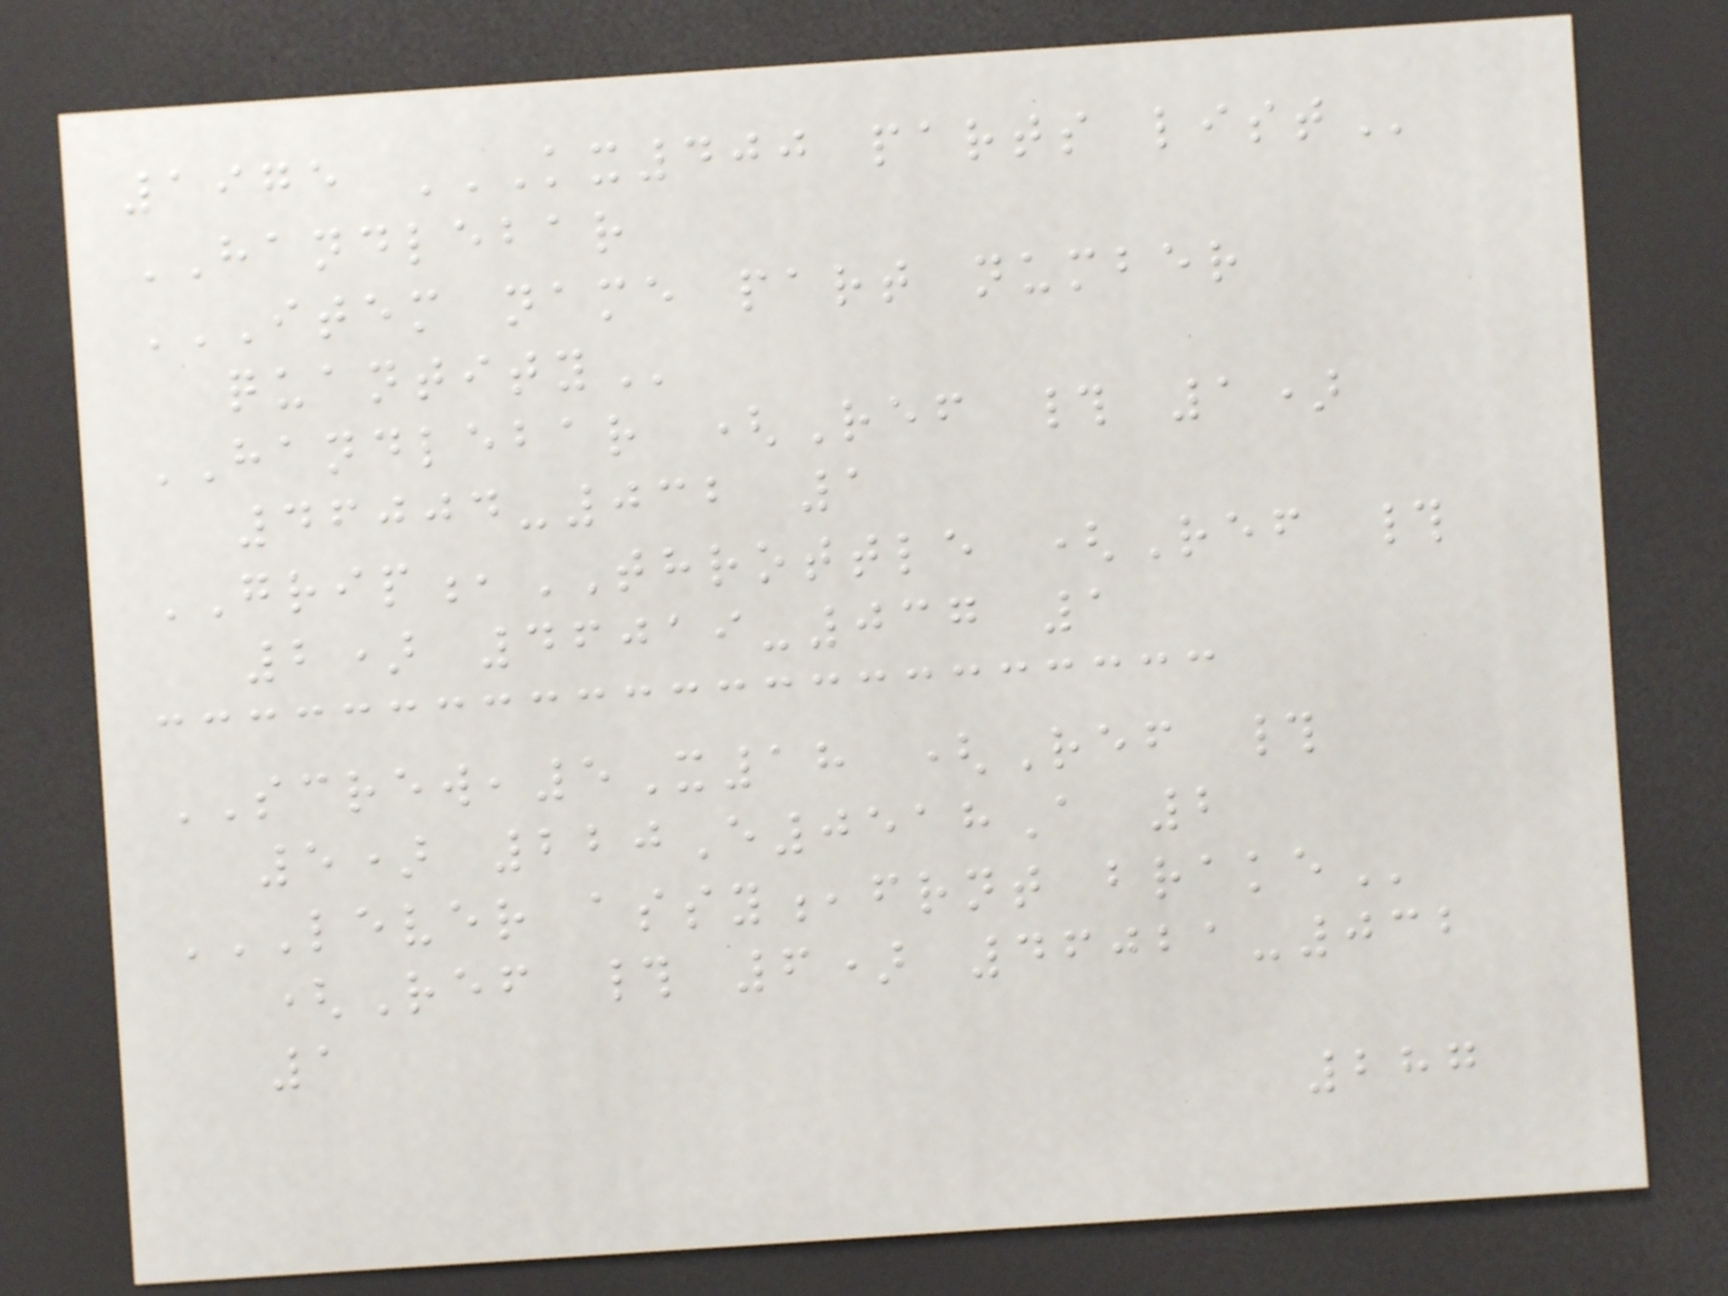1975 KX400 PARTS LIST
HANDLEBAR
ITEM NAME PART NUMBER
QUANTITY
HANDLEBAR (Ref # 1)
46004-032 1
GRIP,THROTTLE (Ref #
2) 46019-037 1
SCREW,5X18 (Ref #
5) 220E0518A 2
LEVER ASSY,FRNT BRAKE
(Ref # 6) 46021-032
1
287
